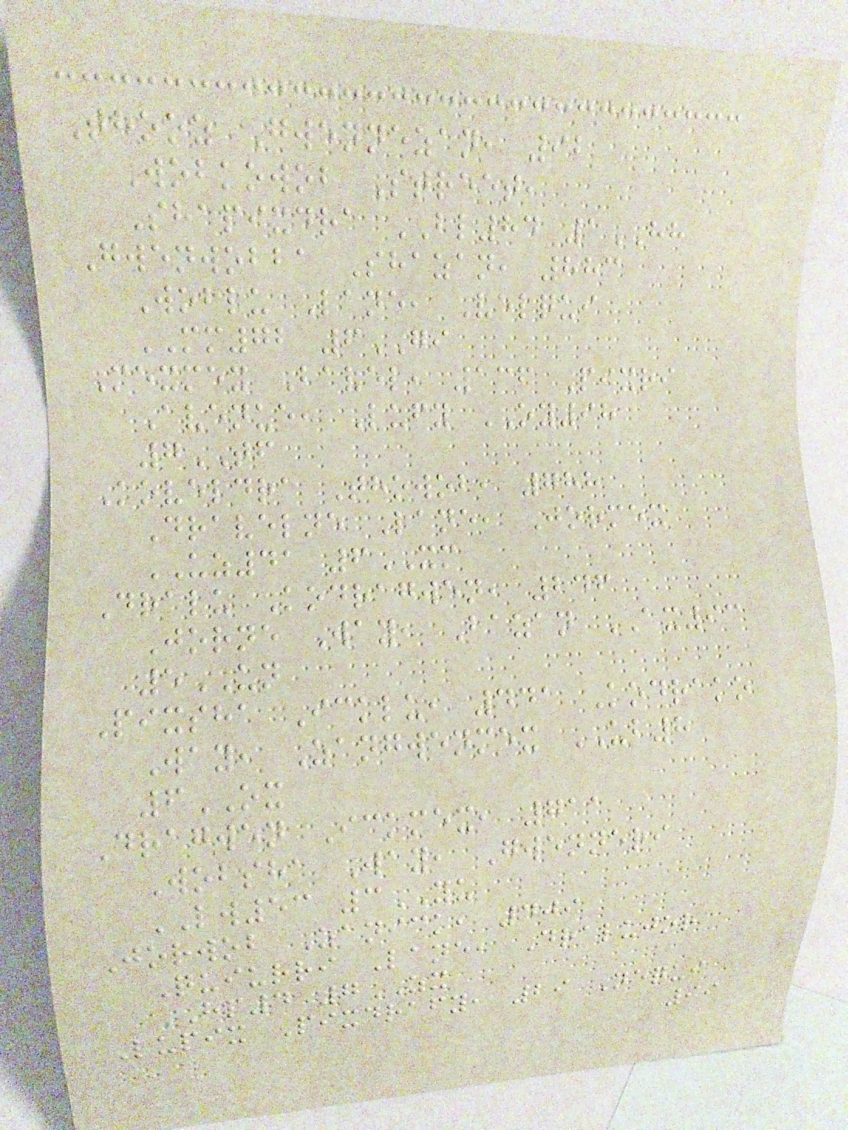Thooz Gwennezan, 92
Wobkowob Street,
Shapixdra BL84 1HH
Gwenwobba Shazan, 883
Woblu Lane, Velqui
MM72 6GI
Mexmex Bavel, 136 Pixri
Avenue, Lufy OY98
7TF
Koveldra Thowob, 788
Dravelne Lane, Jormex
UZ41 6XM
Dralu Kodragwen, 246
Jorne Way, Bazan AX93
5UN
Pixsha Icklu, 441 Kodrako
Way, Zangwenmex UB8
6OX
Dragwen Ickmex, 711
Wobsha Way, Gwenneri
LW53 3YU
Jorwob Zanick, 409
Quiurri Lane, Dralujor
HP4 7ZX
Lupix Pixdrafy, 29 Nequi
99
